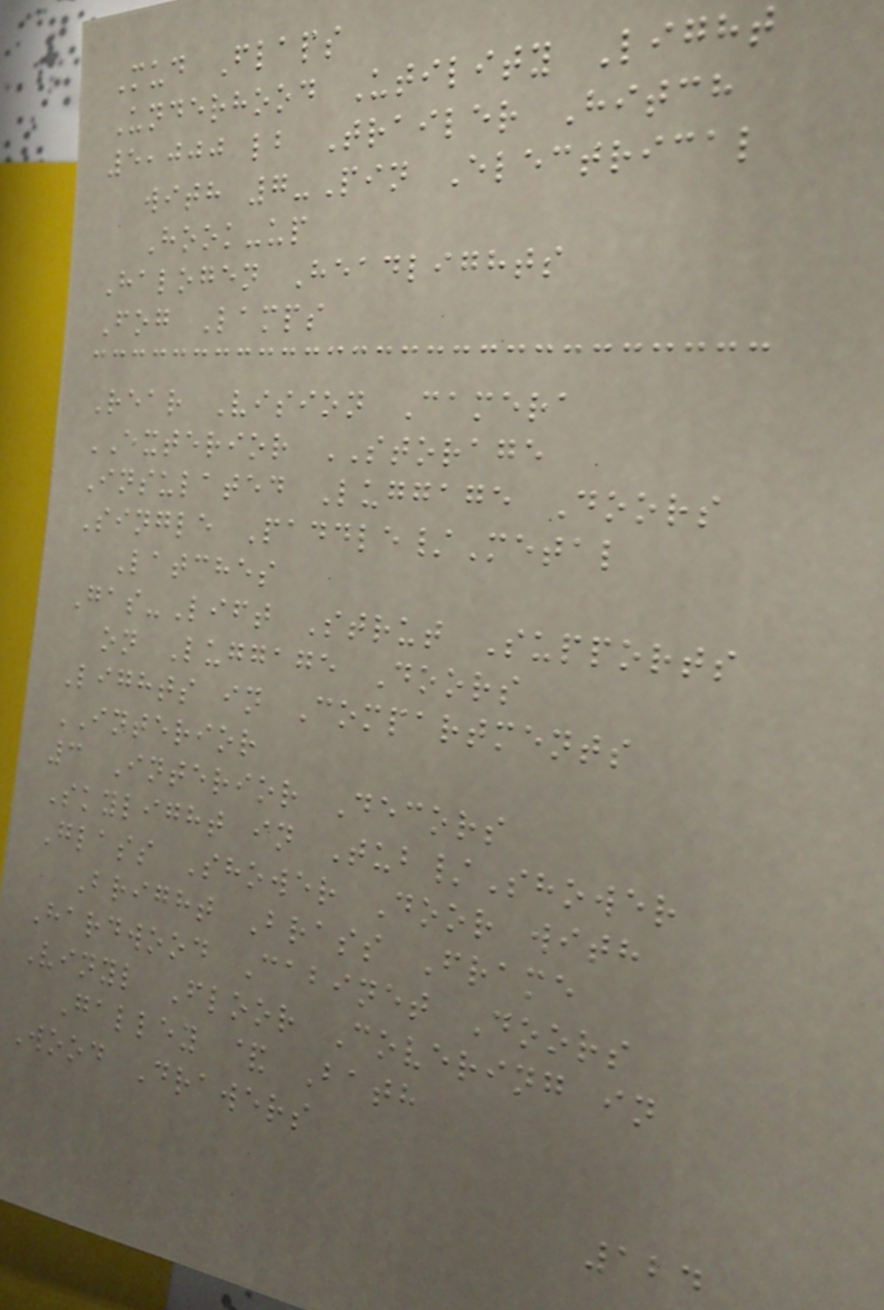Mud Flaps
Underhood Utility Light
5,000 lb Trailer Hitch
with 7-Pin Electrical
Hook-up
Halogen Headlights
Fog Lamps
Rear Vision Camera
EXTERIOR STORAGE
Insulated Luggage Doors
Single Paddle/Metal
Latches
Gas-Lift Strut Supports
on Luggage Doors
Lights in Compartments
INTERIOR
3 Interior Decors
Skylight in Tub/Shower
Glass Shower Door with
Bright Brass Frame
Hardwood Cabinet Doors
Vinyl Floor Covering in
Galley & Bath
Wood Drawers
124
